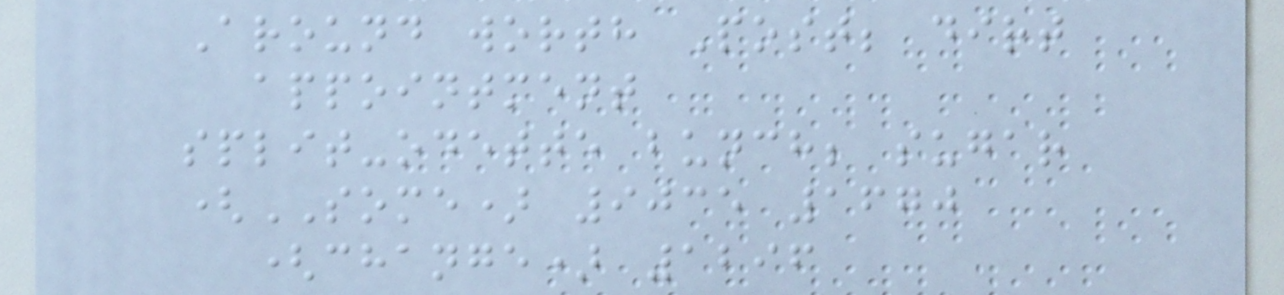Around worth Post; dirt
appointment
split-odette bunch; sugar
(SOME) 9035 1670
(change) 1296
